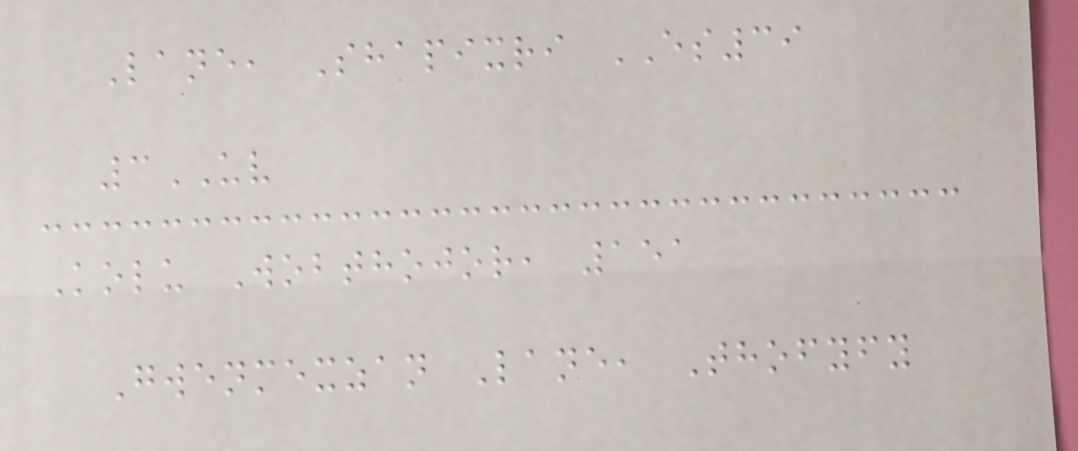Lane, Shapixri ES39
3UV
Kolu Wobthojor, 151
Gwenmexzan Lane, Thofyfy
